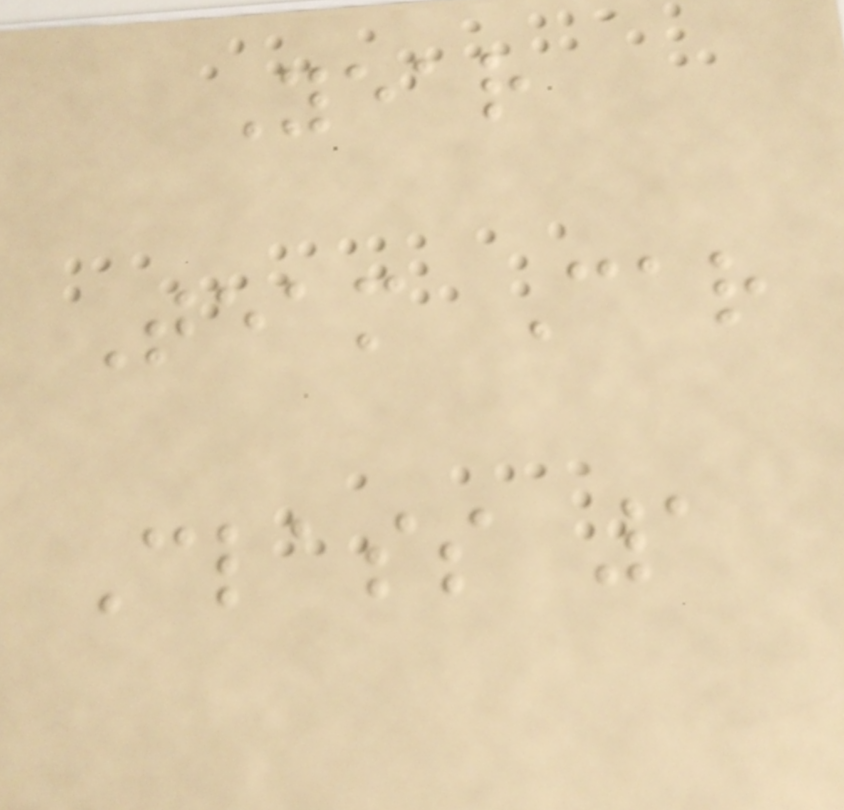Year
Team Car
Class 1
